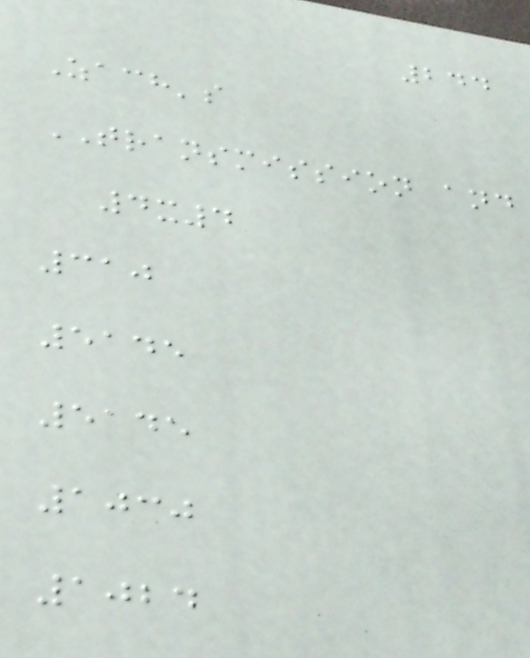244
Zach's
TRANSMISSION and
4x4
310
5145
5145
1030
1024
